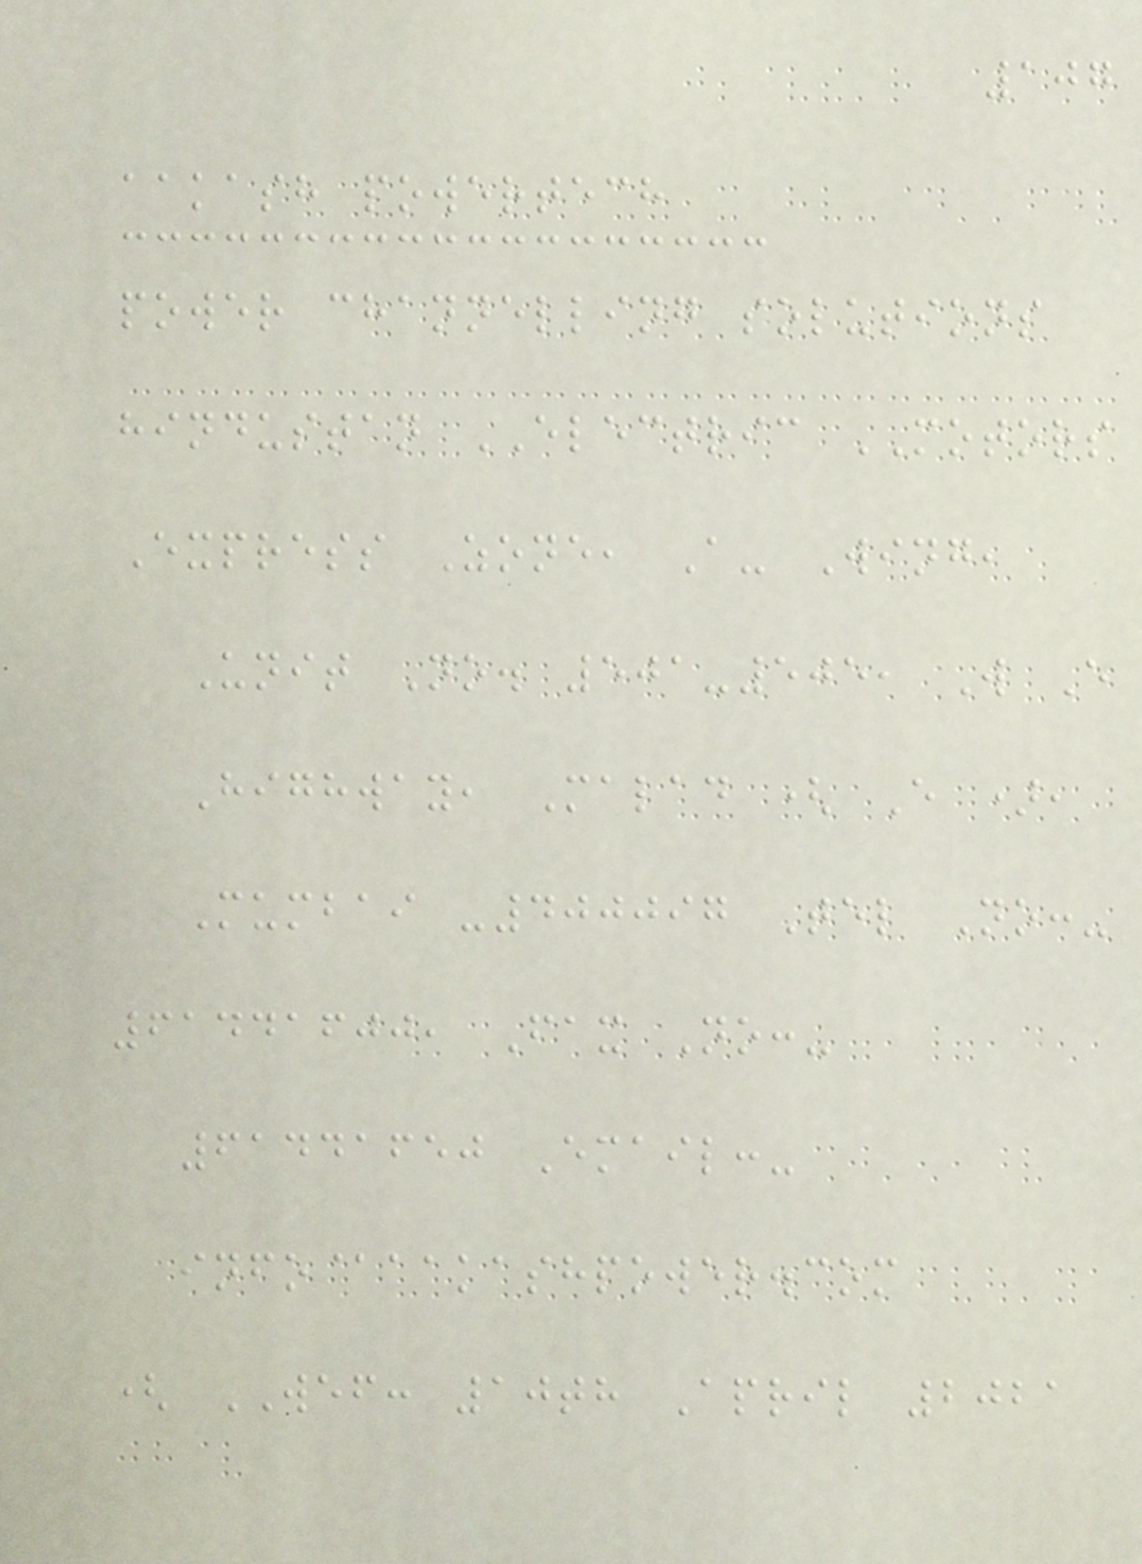107
aakash powertech
power channelling solutions
hindustan ELECTRIC MOTORS
Express Zone, A- Wing,
Unit No. 501-505, W E
Highway, Malad ( E ),
Mumbai -400097 Tel No:-
61441600, Fax No:-
61441650 Email:-
info@aakashpower.com
( WEF: 10th April 2021
